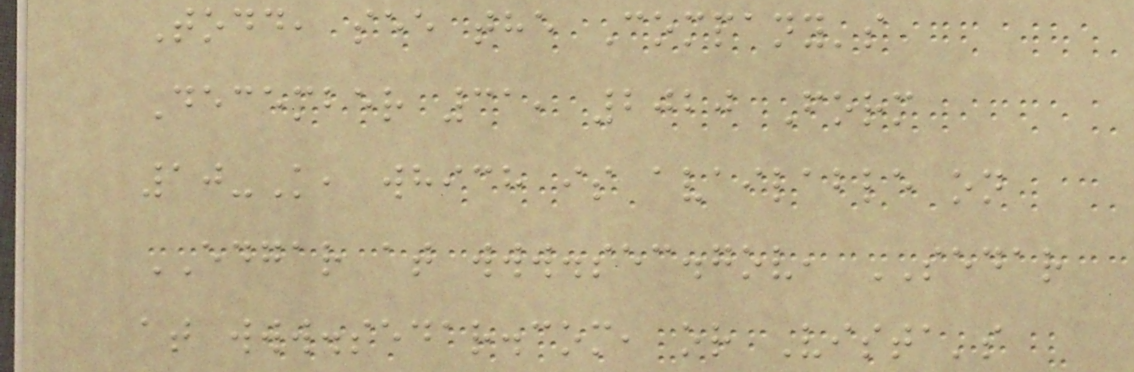Todd, see the Company's
December 31, 2020 Form
10-K, which is available on
EDGAR at www.sec.gov, SEDAR
at www.sedar.com, or Vista's
